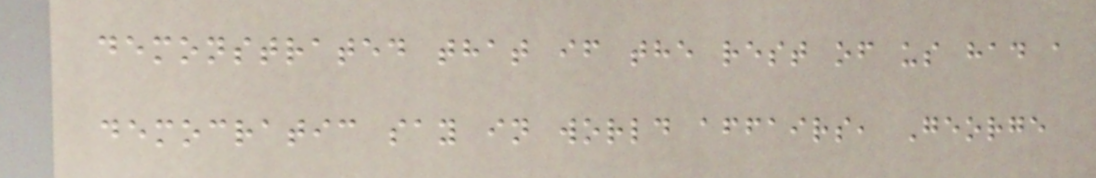demonstrated that if the rest of us had a
democratic say in world affairs, George
